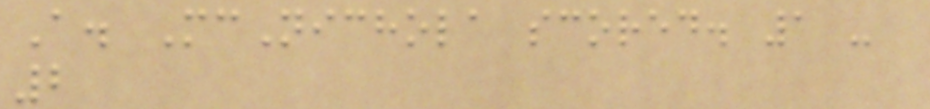A. McNichola scored. 1 -
2
